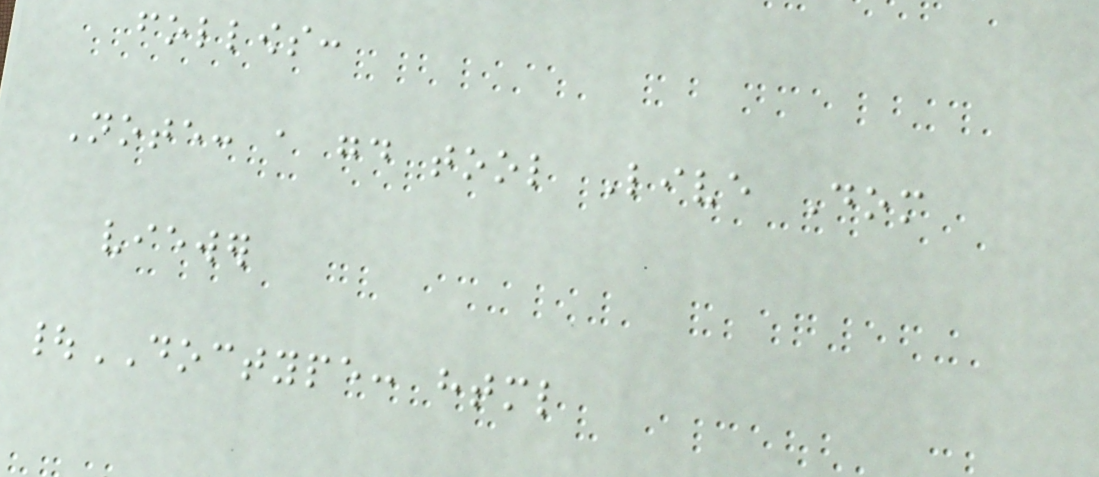follows:
Note: a good tool Live Dom
viewer
|DOCTYPE: html
